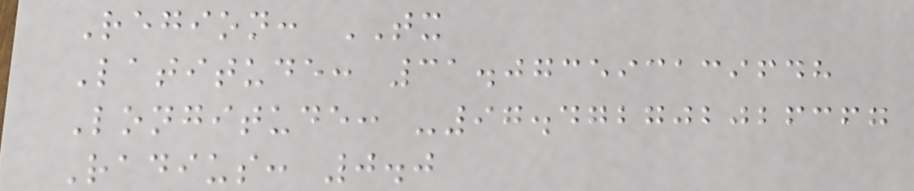Region: TX
Latitude: 31.073593139648
Longitude: -97.472702026367
Radius: 0.0
